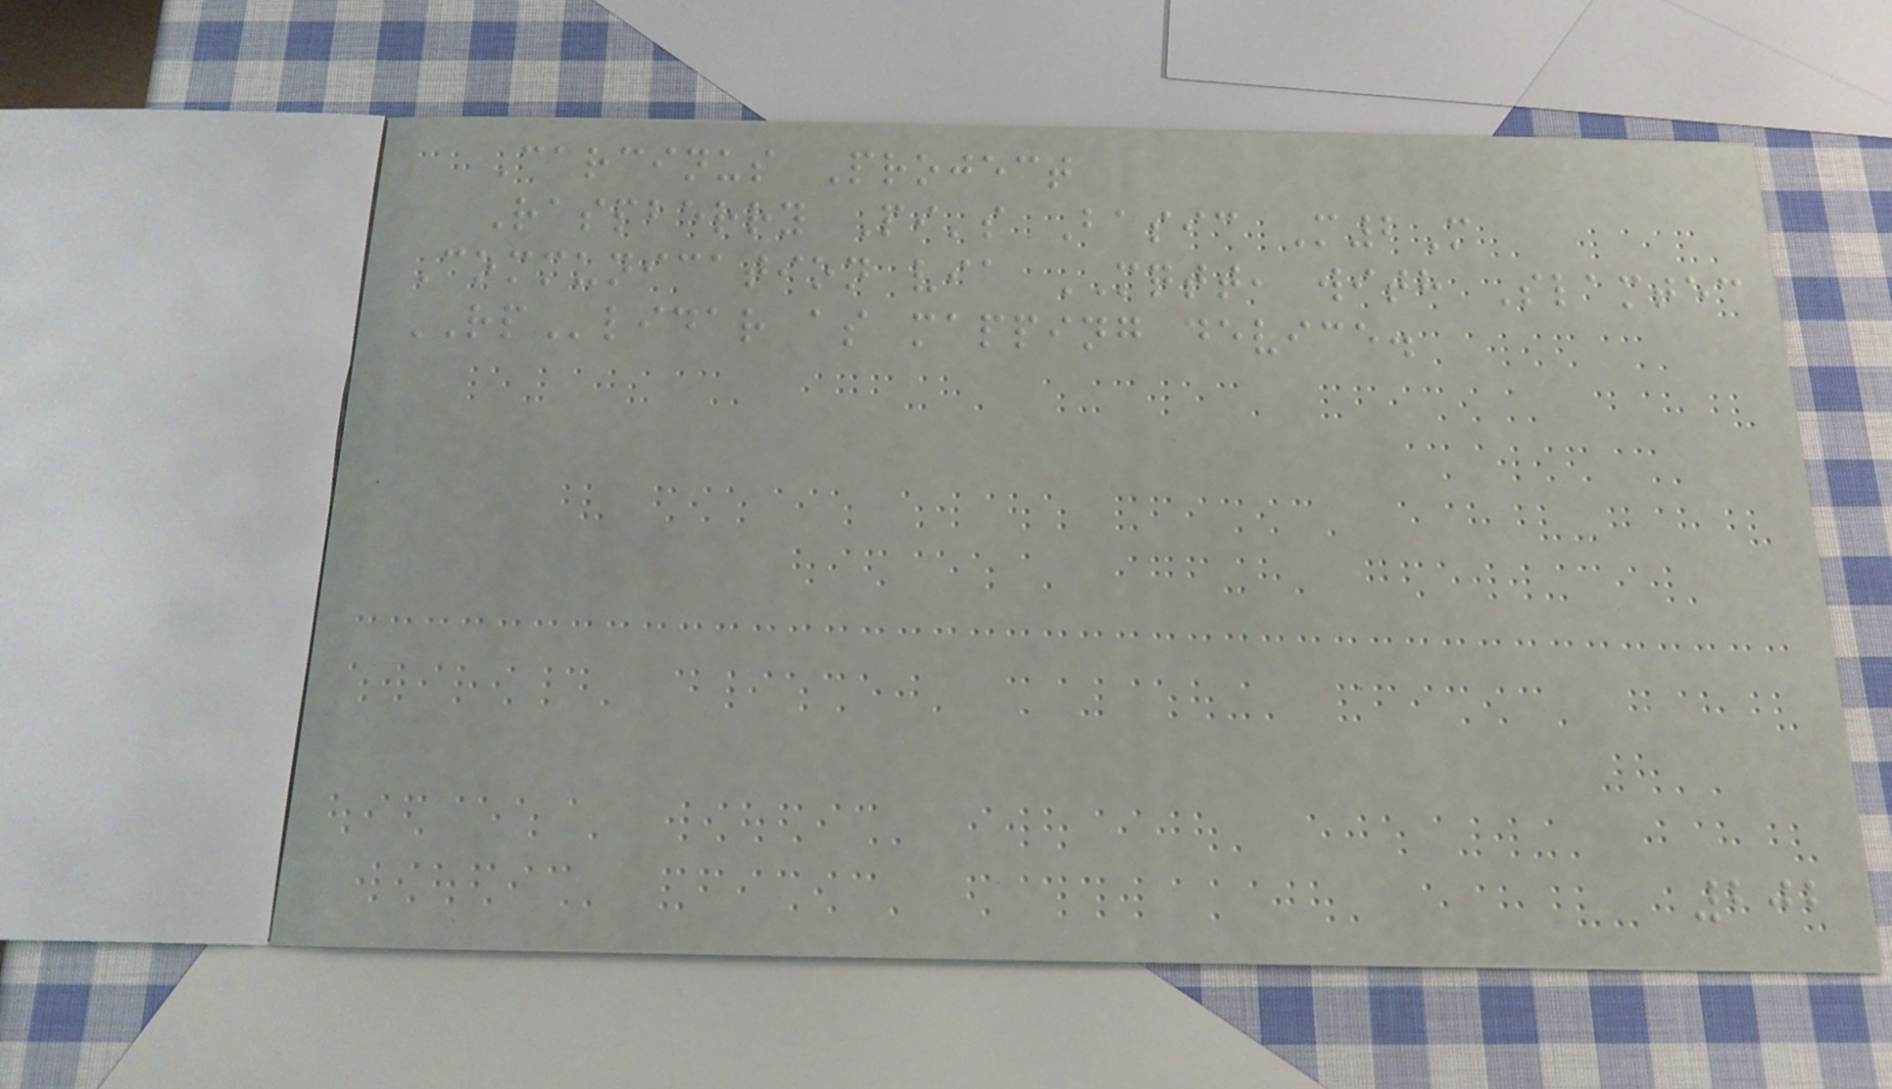Carcinus Project
Raspberry Pi's Basic M2M
Communication via MQTT, with Slamtec
RPlidar as mapping device.
202
